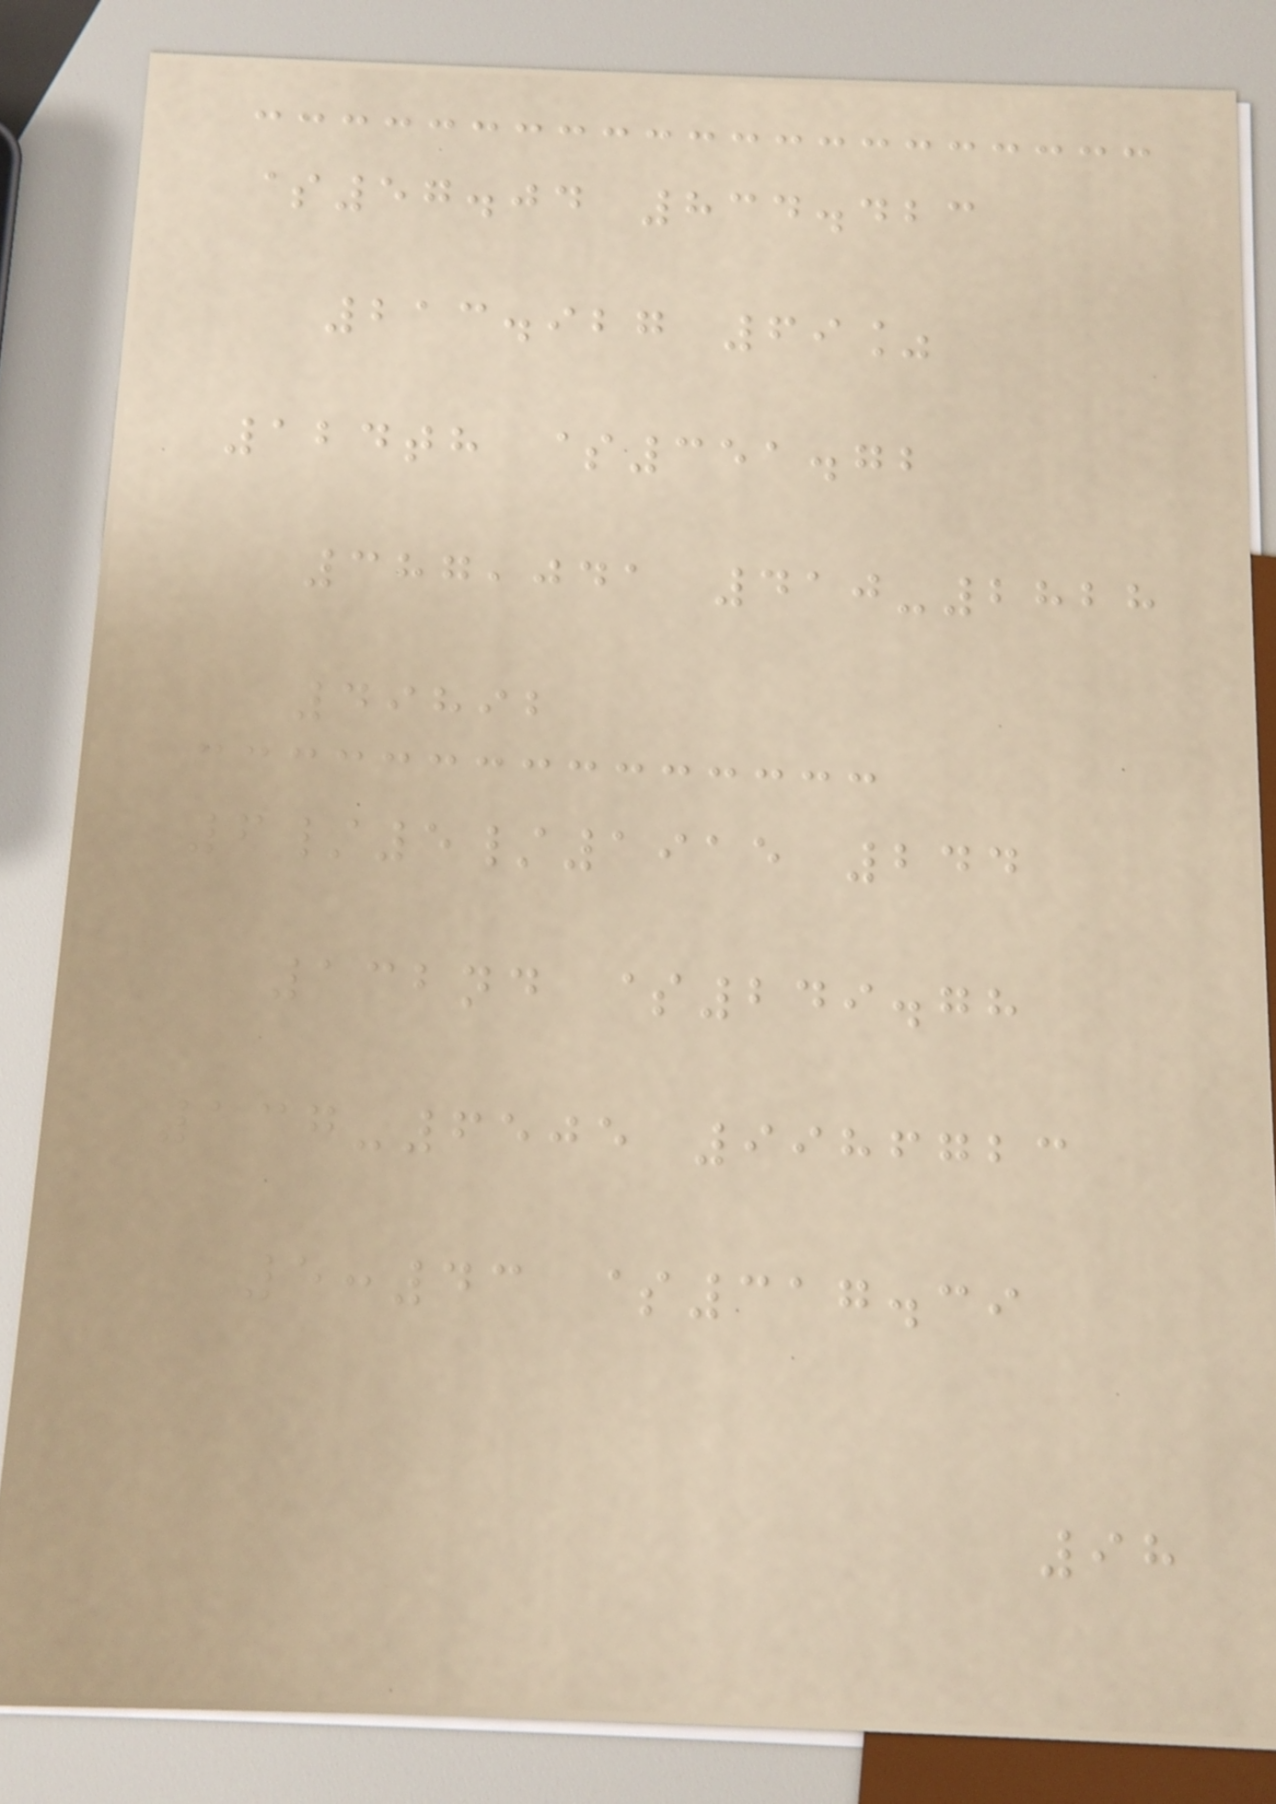$57.04 834.423
213.927 69%
124th $351.72
387,041 410-2828
49892
6/5/1915 244
132nd $249.78
137-6505 9986723
5:43 $317.39
98
